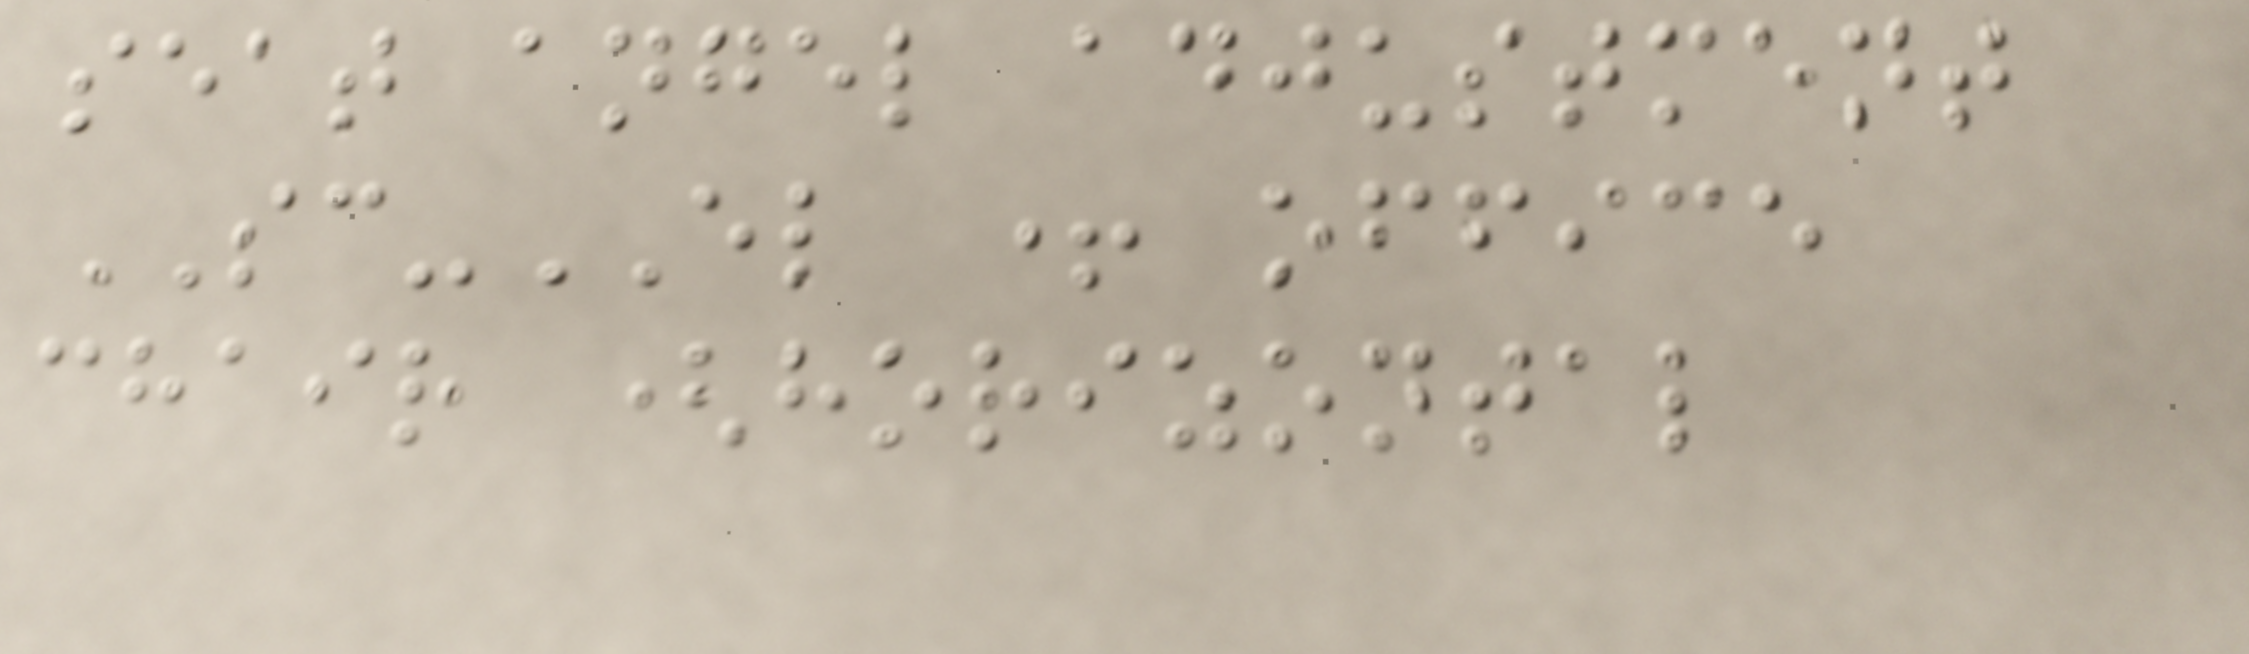seat angel adjustment
SC-EL + office
chair (horizontal
